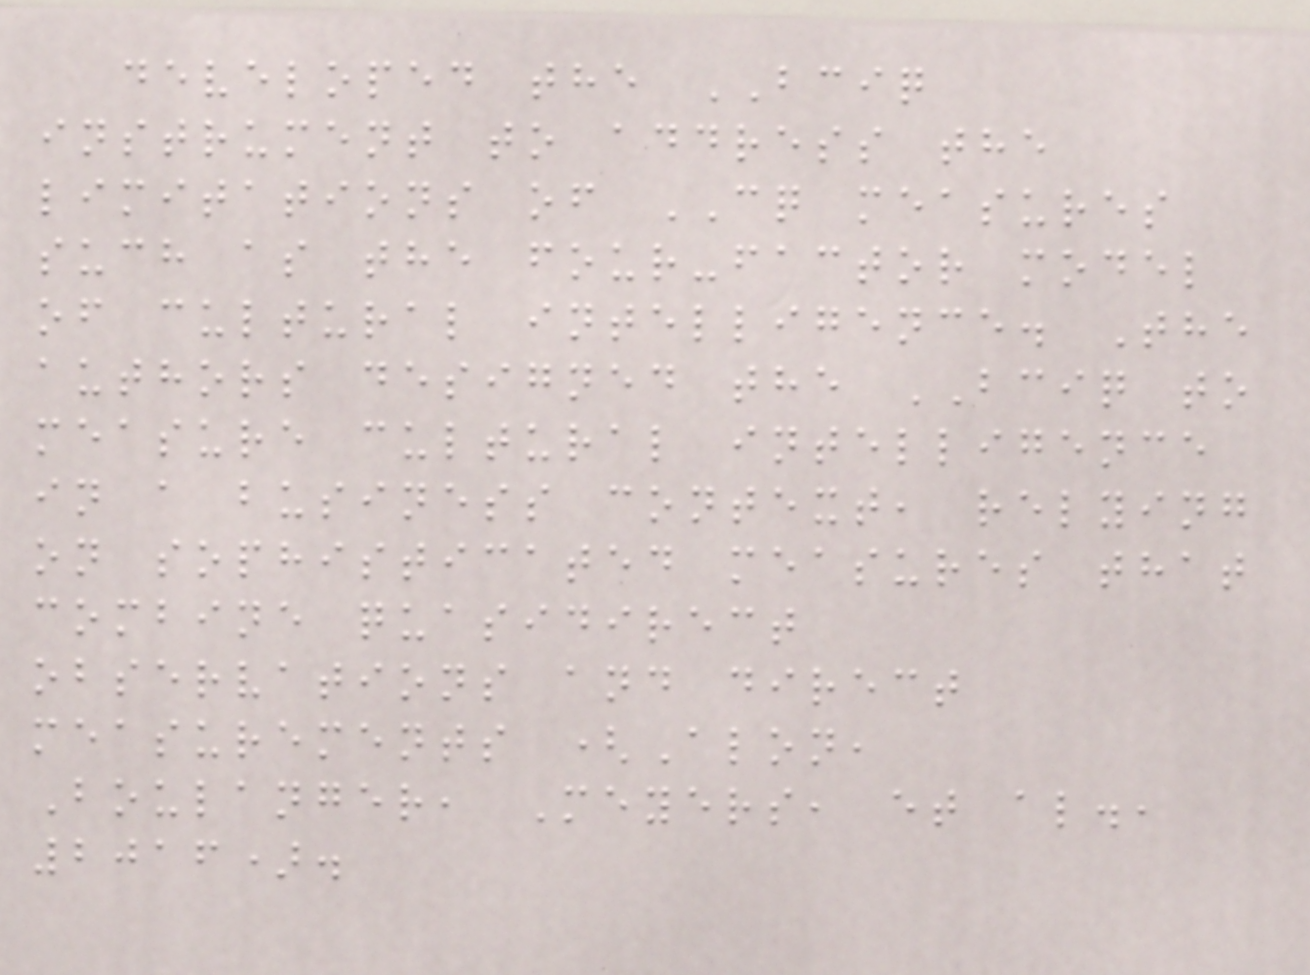developed the BCIQ
instrument to address the
limitations of CQ measures
such as the four-factor model
of cultural intelligence. The
authors designed the BCIQ to
measure cultural intelligence
in a business context, relying
on sophisticated measures that
combine quasidirect
observations and direct
measurements (Alon,
Boulanger, Meyers, et al.,
2016).
